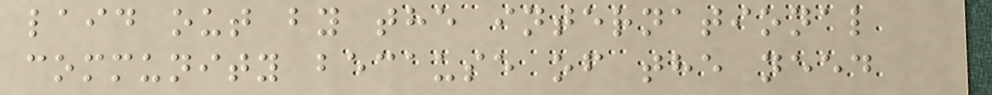laid out by the international
community because of the need
